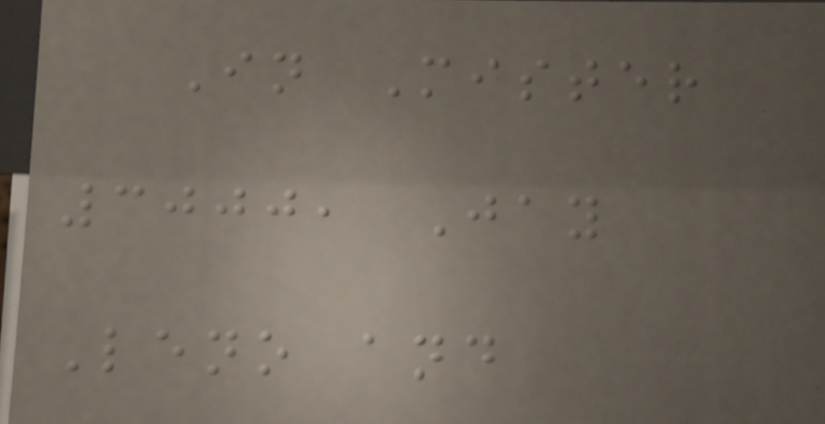In Mister
3000, Jay
Leno and
